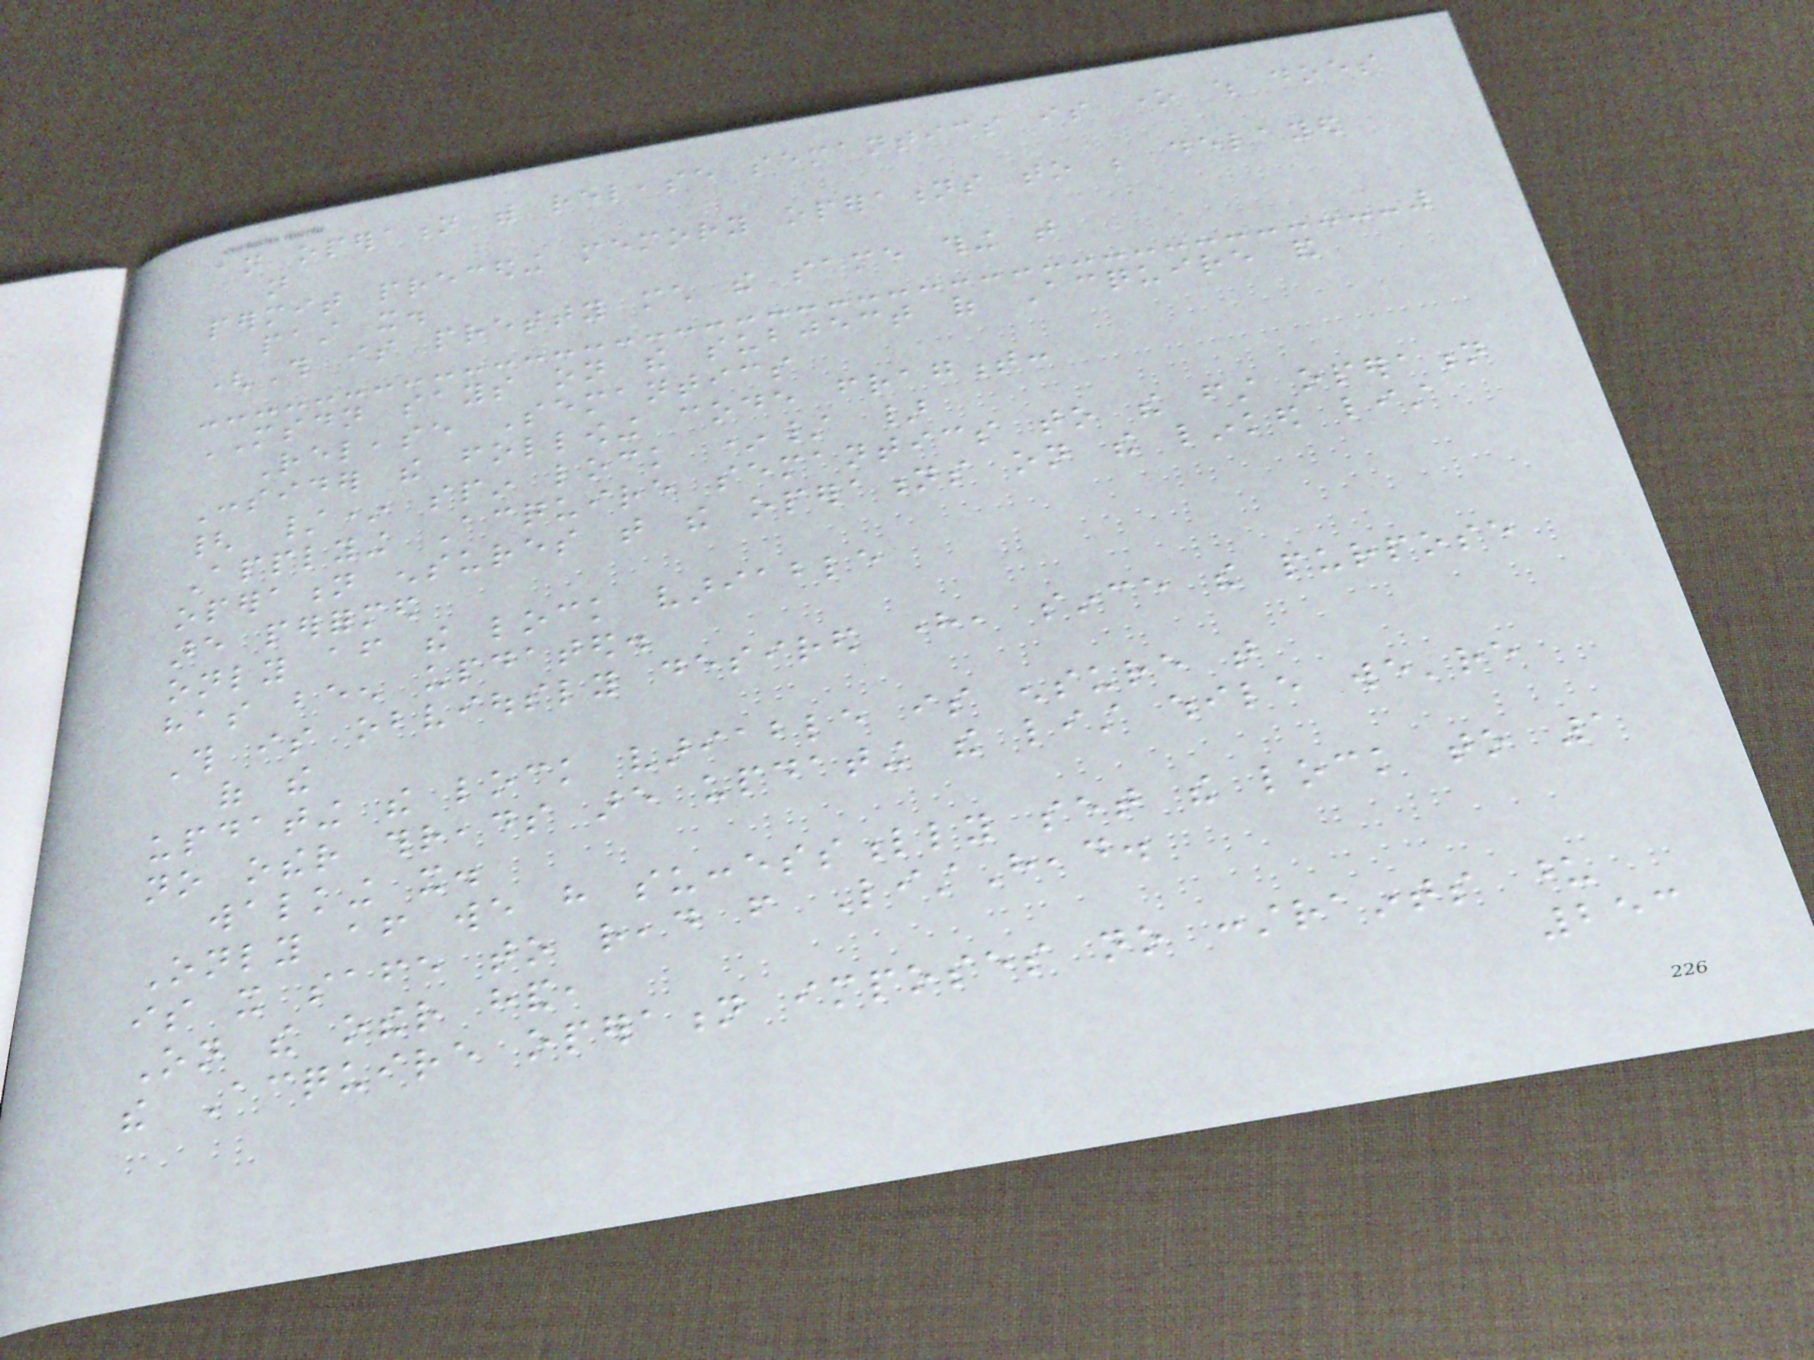an operation with release semantics is one which does
not
permit preceding memory operations to be delayed
past it.
(This is pretty much the same thing that
MSDN says on the subject of Acquire and
Release Semantics
Consider the following code fragment:
{ /* spin lock */ }
Applying Acquire semantics to the first operation
operation ensures that the operations on the linked list
are performed
only after the lock variable
has been updated.
This is obviously desired here, since the purpose
of the
updating the lock variable is ensure that
no other threads are updating the list while we're
walking it.
Only after we have successfully set the lock to 1
is it safe to read from ListHead.
On the other hand,
the Acquire operation imposes no constraints upon
253
